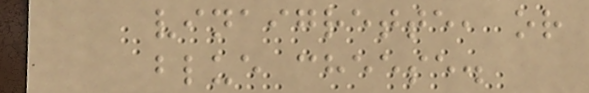vinaigrette, or
blue cheese.
